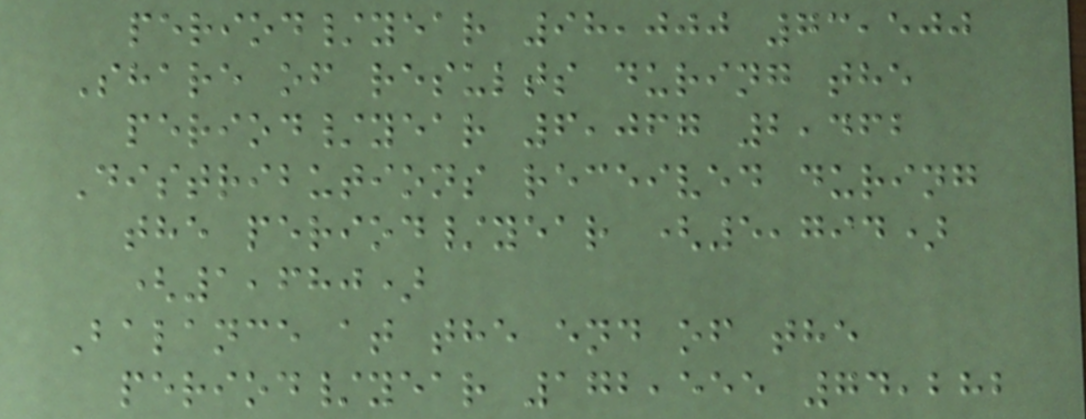period/year 98,000 73,500
Share of results during the
period/year 6,067 2,462
Distributions received during
the period/year (5,794)
(1,680)
Balance at the end of the
period/year 172,555 74,282
